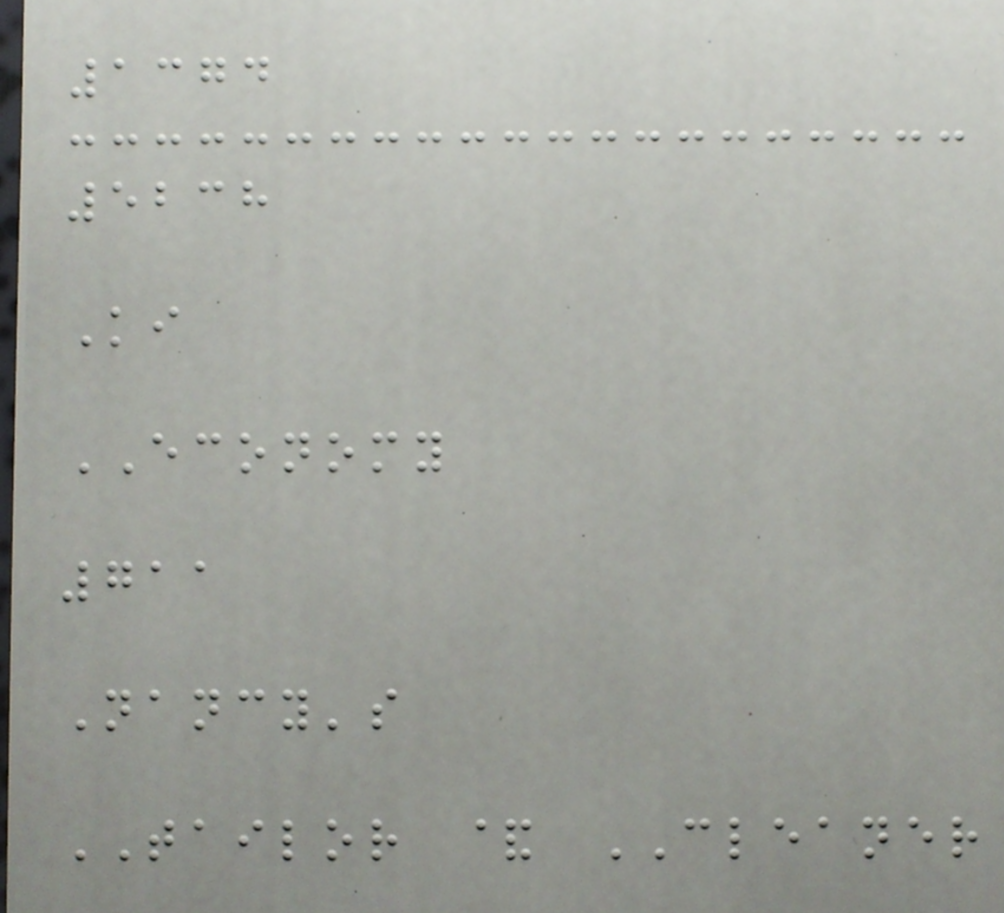1374
5238
Ki
ECONOMY
711
Nancy's
TAILOR & CLEANER
